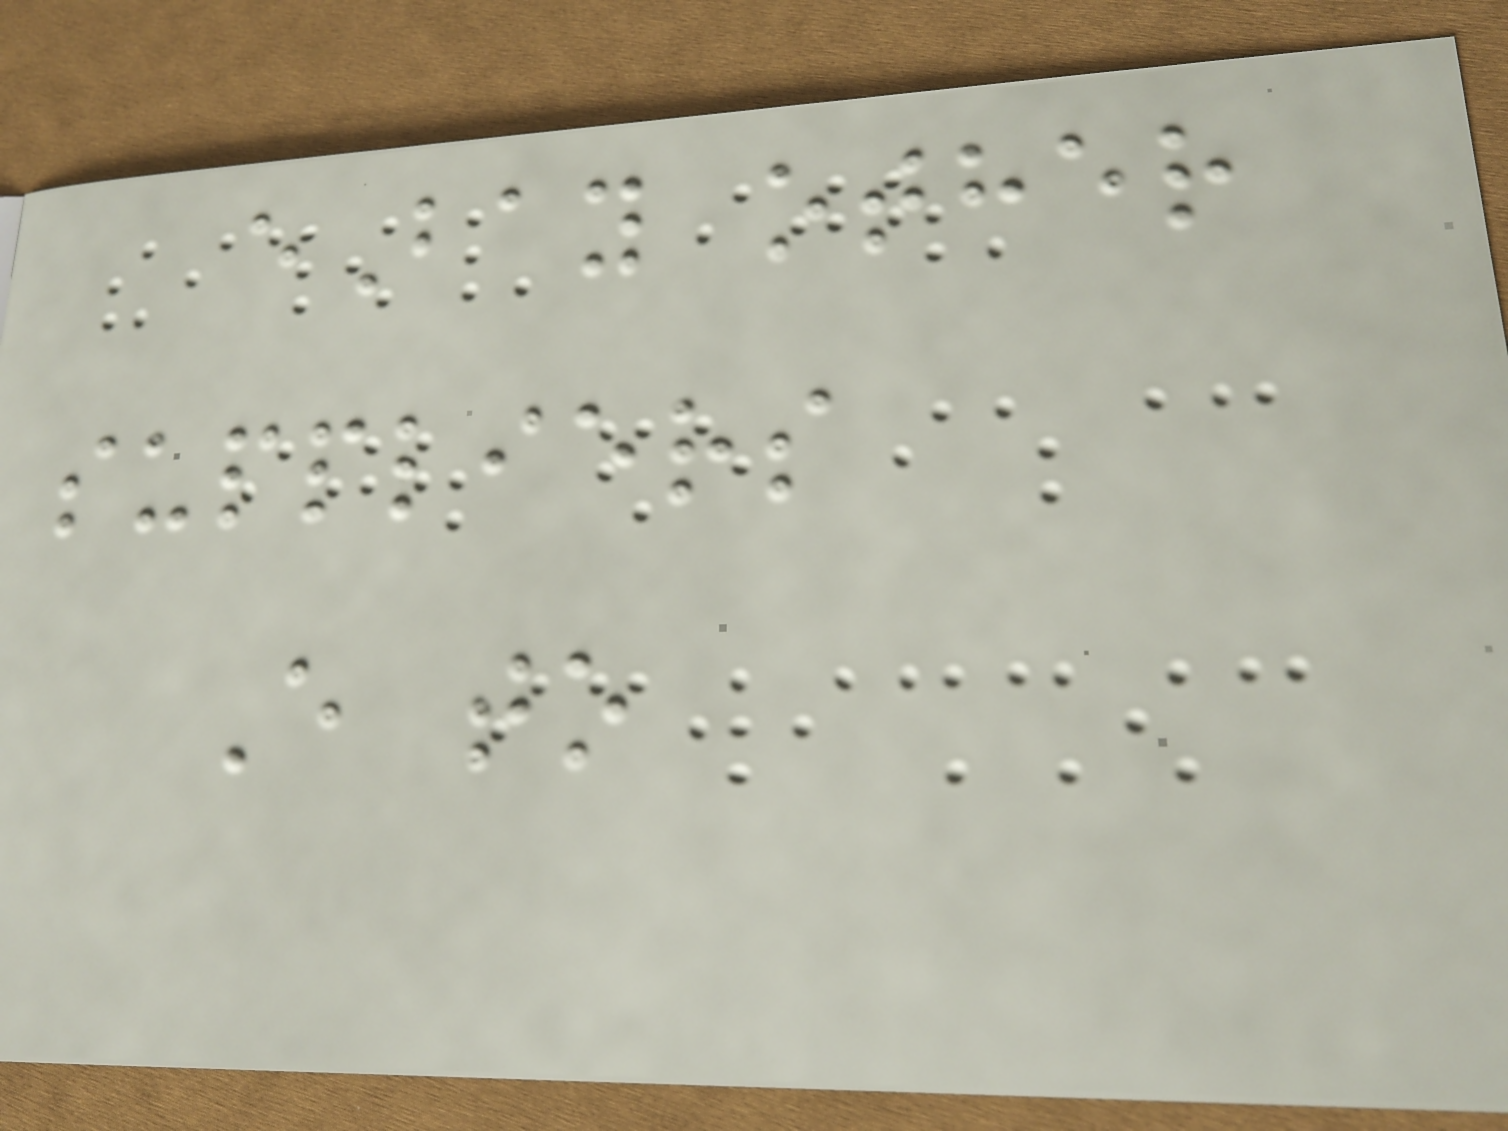eBay other
suppliers
E to
